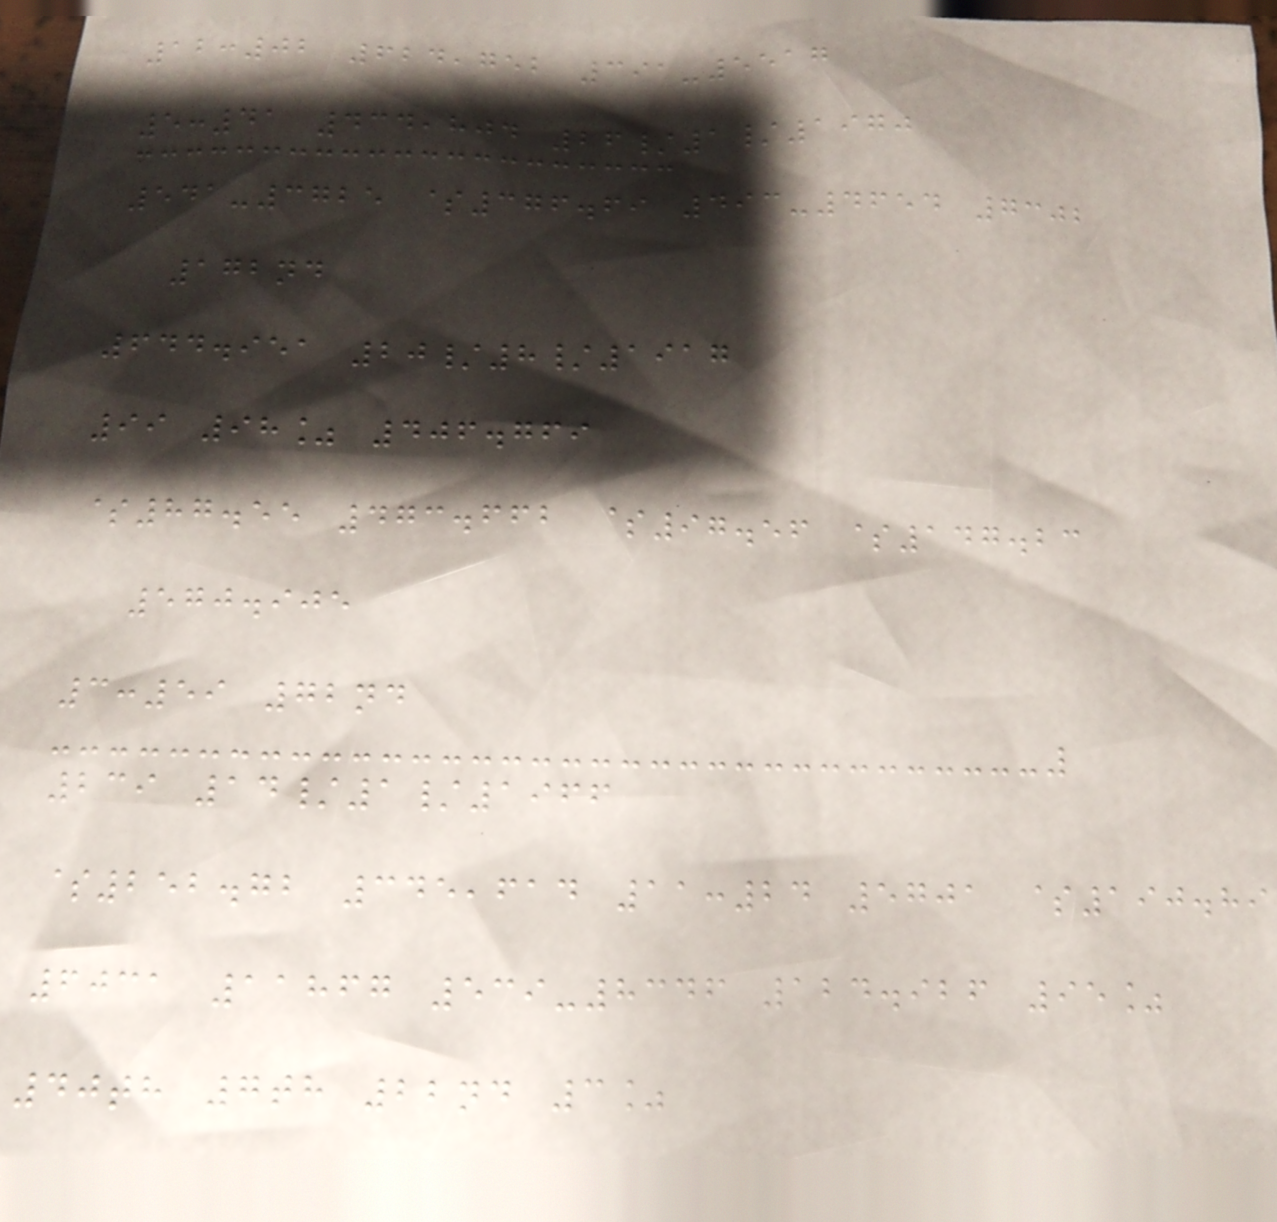12:02 624,752 391-5517
5:41 434,804 26/1/1970
541-3725 $376.69 493-4654 7302
172nd
644.951 20/8/1917
99 98% 406.769
$87.55 473.662 $97.56 $147.23
570.905
3:59 72nd
239 14/1/1966
$252.72 345,614 11:24 5701 $190.89
6031 11867 539-8346 124.926 95%
40th 7th 22nd 3%
